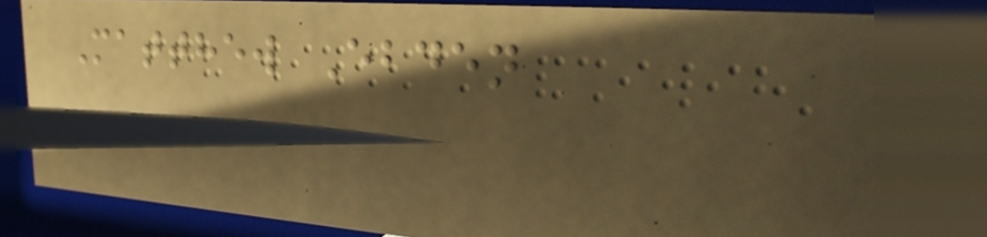Matthew Ebden
